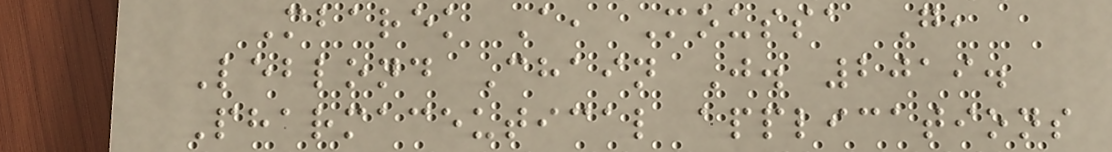Mbarek A, Moussa G,
Leblond Chain J. 2019.
Pharmaceutical applications
